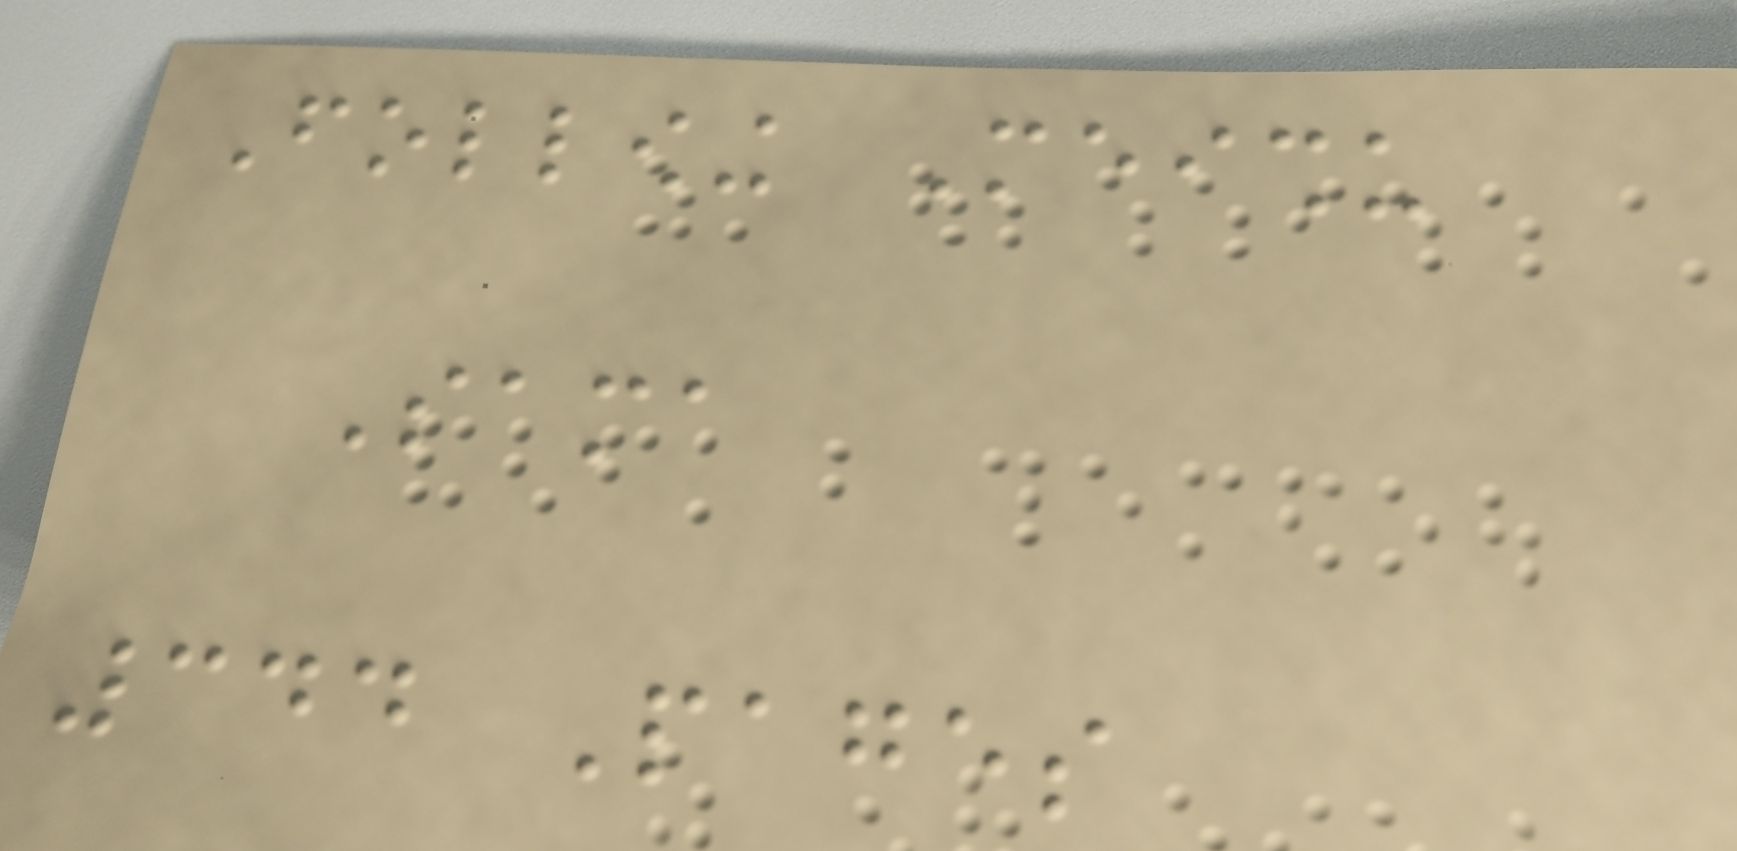Following Meishu
Sama
344 Pages
